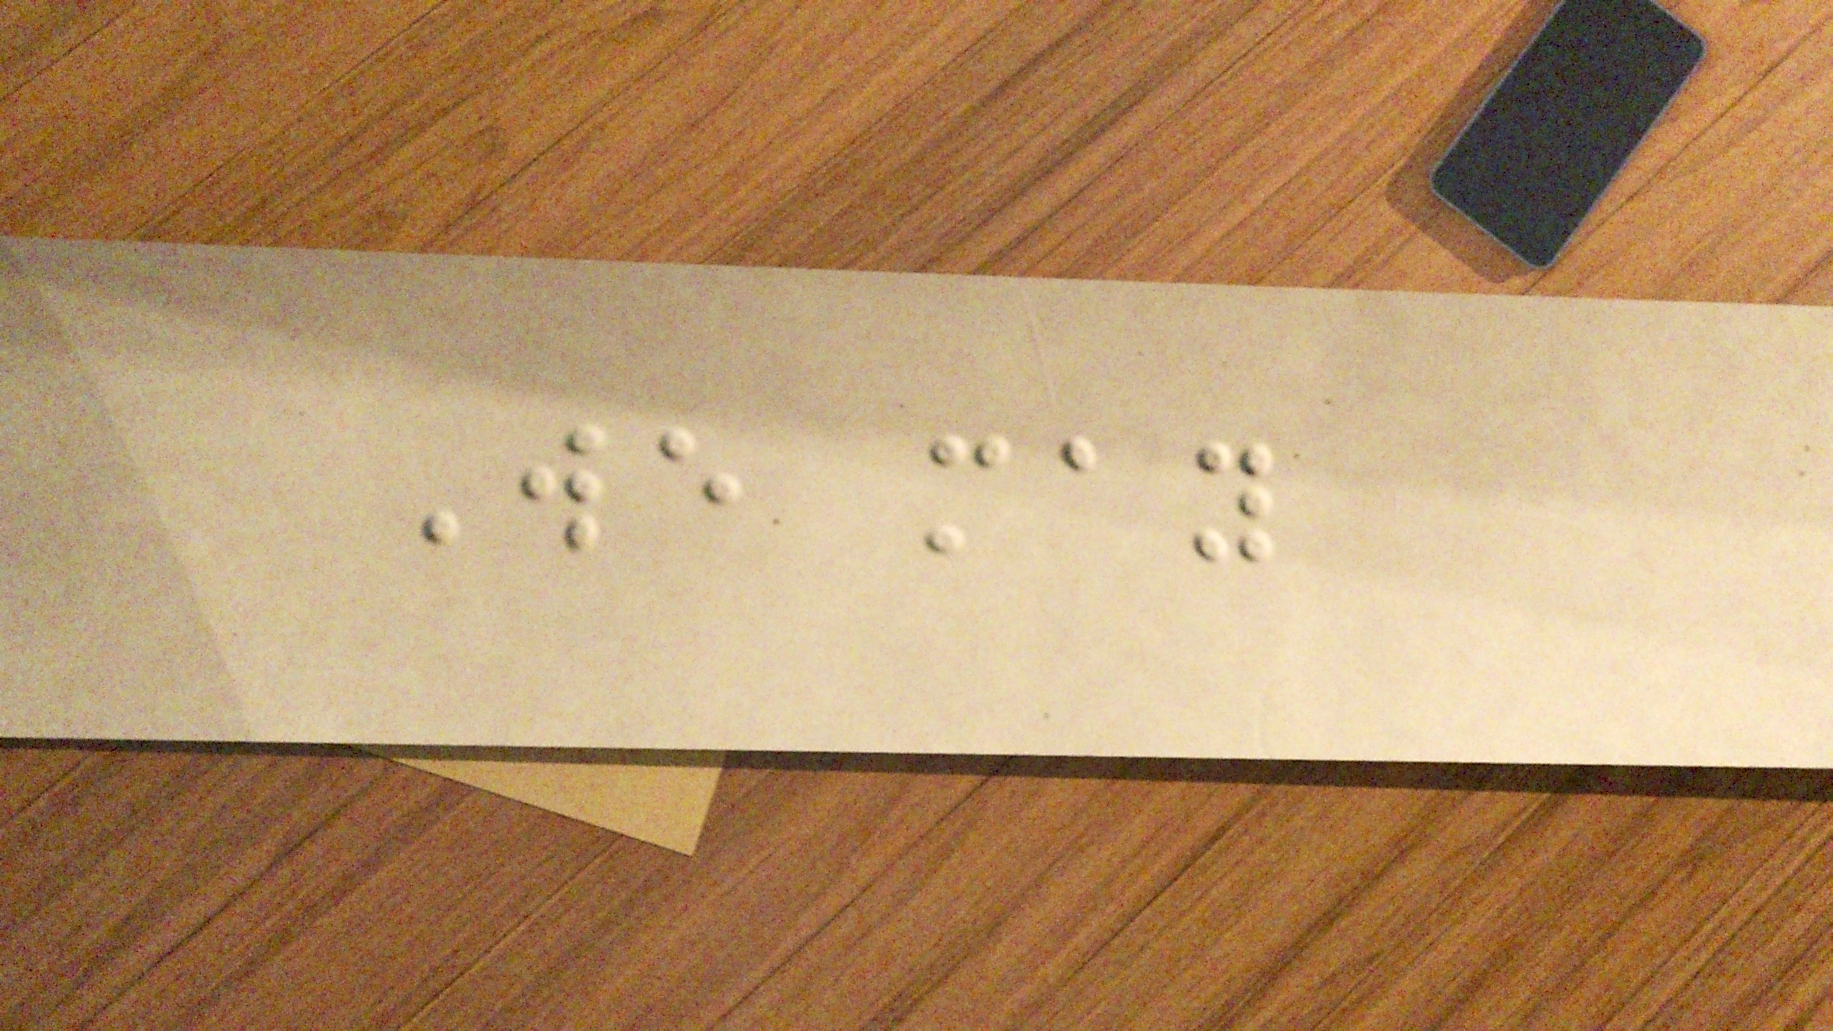We may
